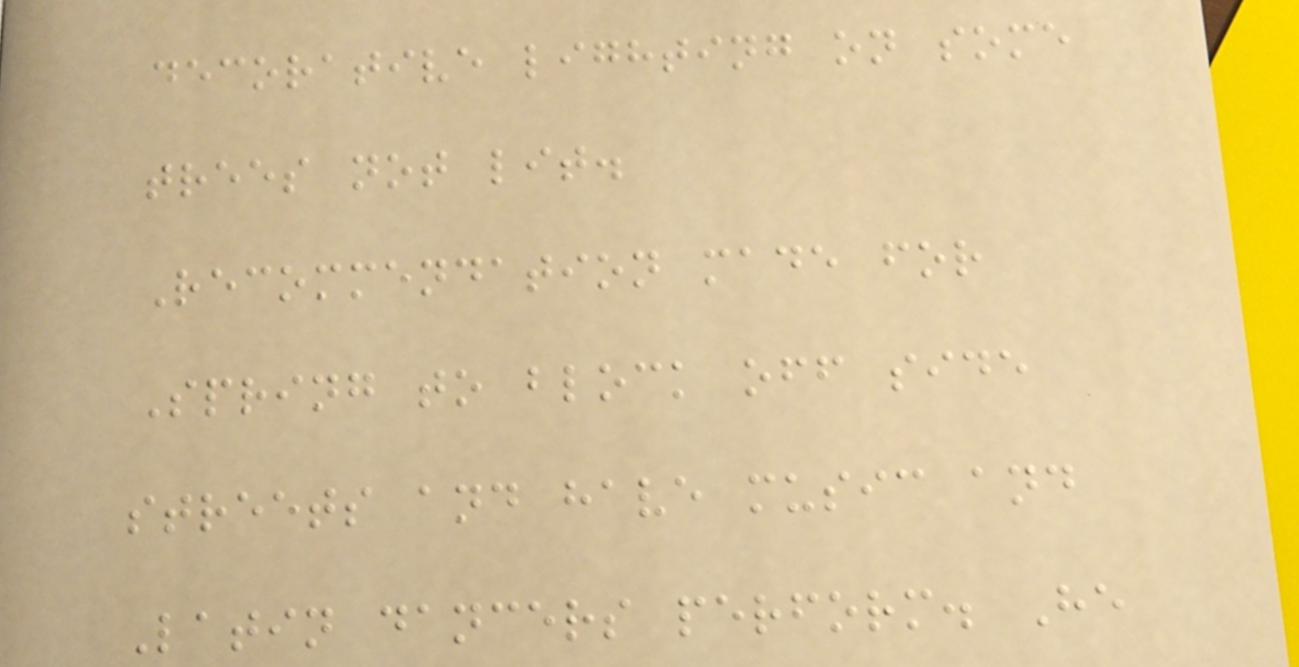decorative lighting on some
trees not lit.
Recommendation made for
Spring to block off side
streets and have music and
Latin dancers perform. He
